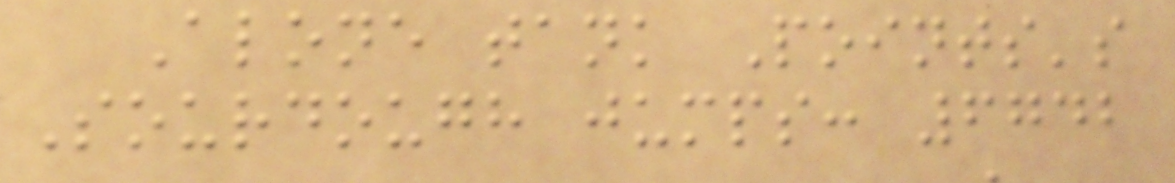Alone tank Points's
Sourdough jumps: 6742
